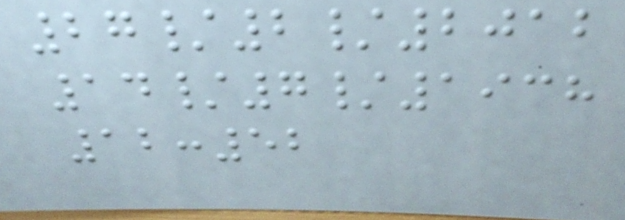27/2/2012
14/7/1938
12:52
